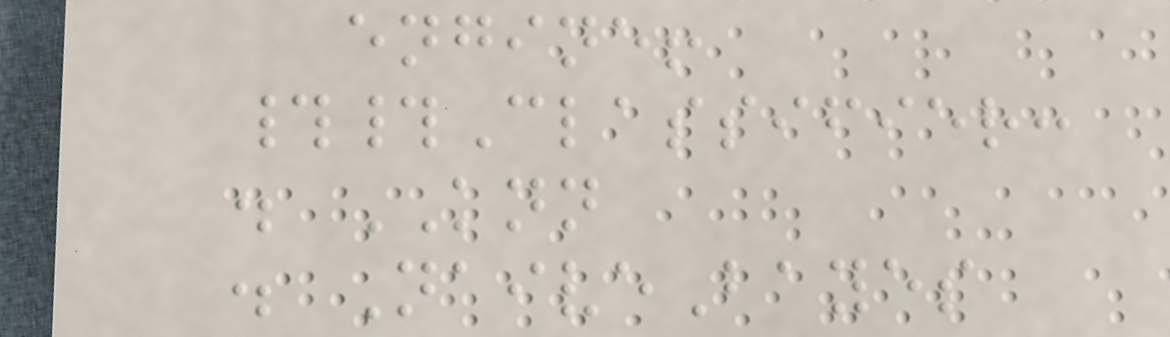engine!
##Classifier:
. KNN
. NaiveBayes
